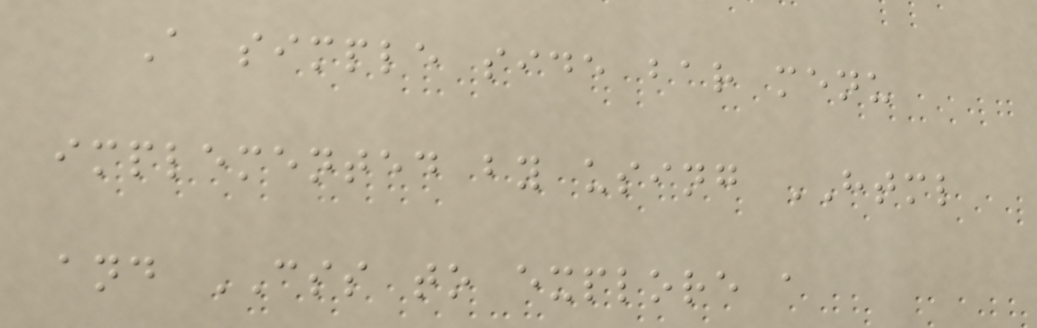A simple side bar menu
implemented by using HTML
and CSS to explore a
